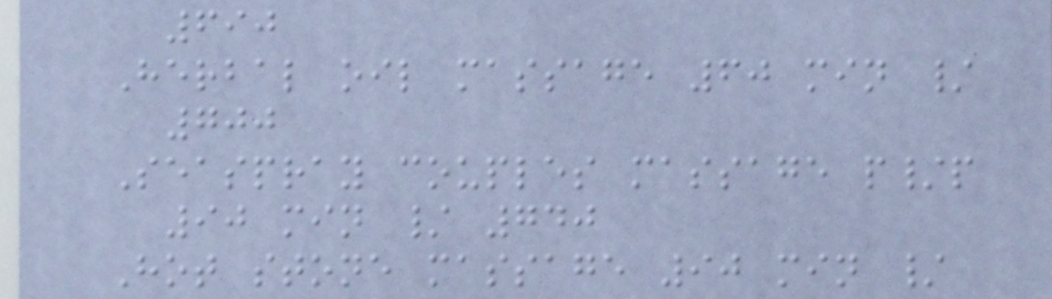690
Herbal oil massage 60 min /
700
Seaspray couples massage p/p
90 min / 740
Hot stone massage 90 min /
